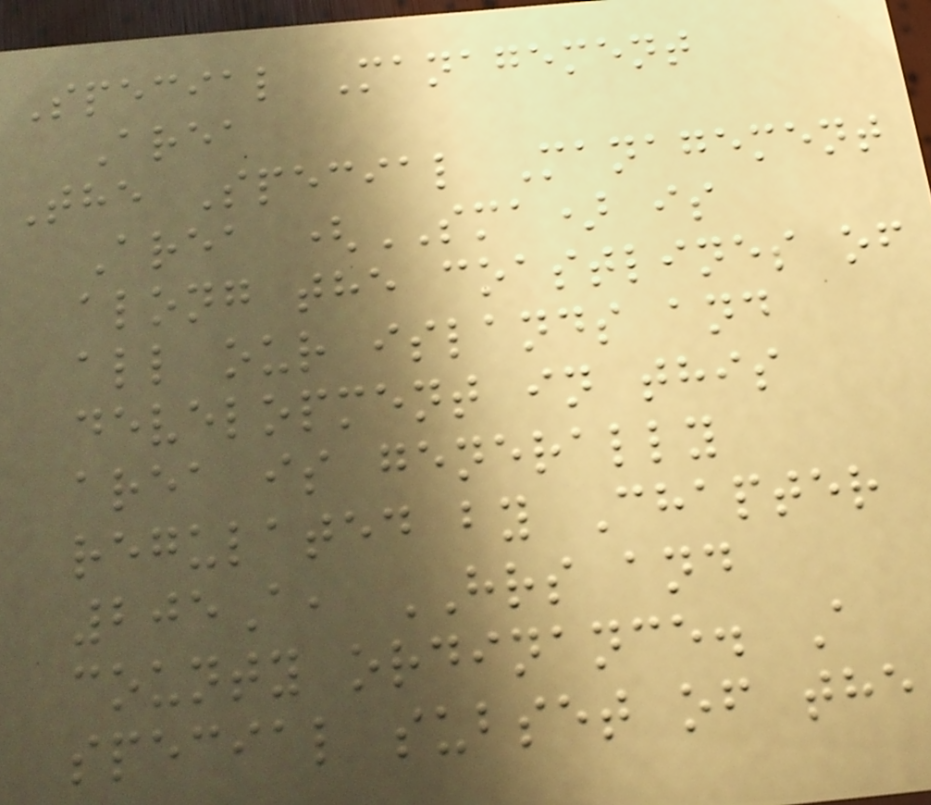Special Management
Area
The Special Management
Area (SMA) is
along the coastlines of
all our islands and
development in this
area is generally
regulated by Chapter
205A, HRS and
county ordinance. A
special subset of the
